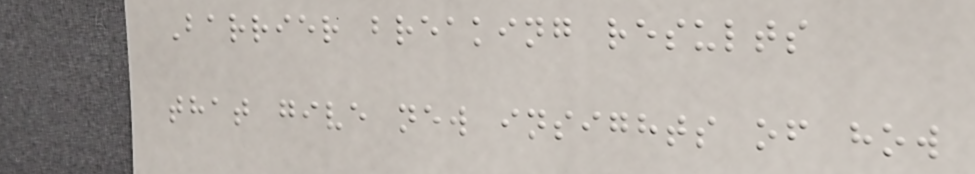Barrier breaking results
that give new insights of how
